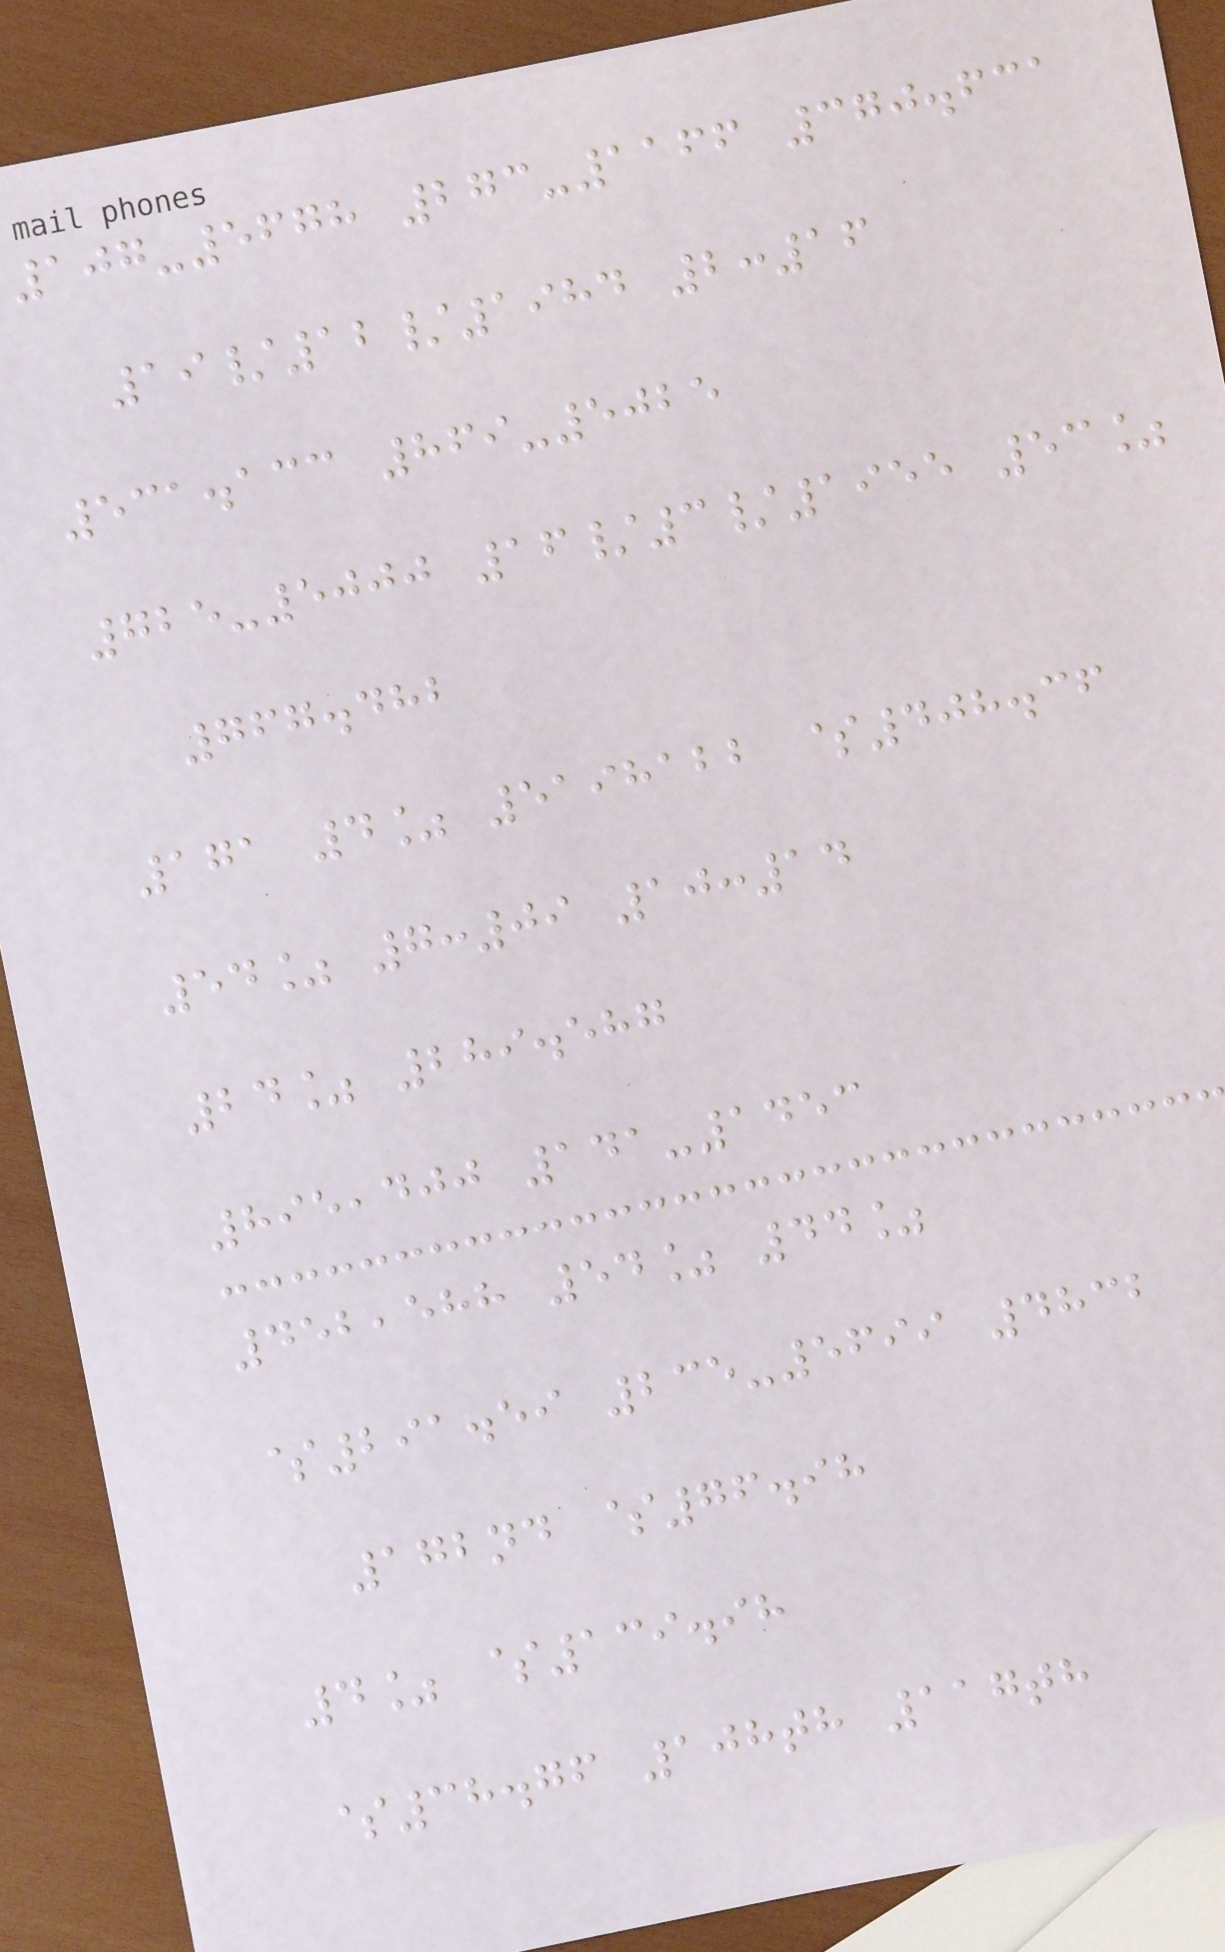107-5678 273-1166 370.631
19/12/1984 2:16
531.133 869-5025
725-5000 16/3/1955 53%
767.482
171 4% 5198122 $408.36
54% 7:09 10:14
24% 289.587
895,400 141-1453
452,588 54% 44%
$291.59 235-5699 4832
172nd $76.98
4% $139.98
$38.76 108th 117th
